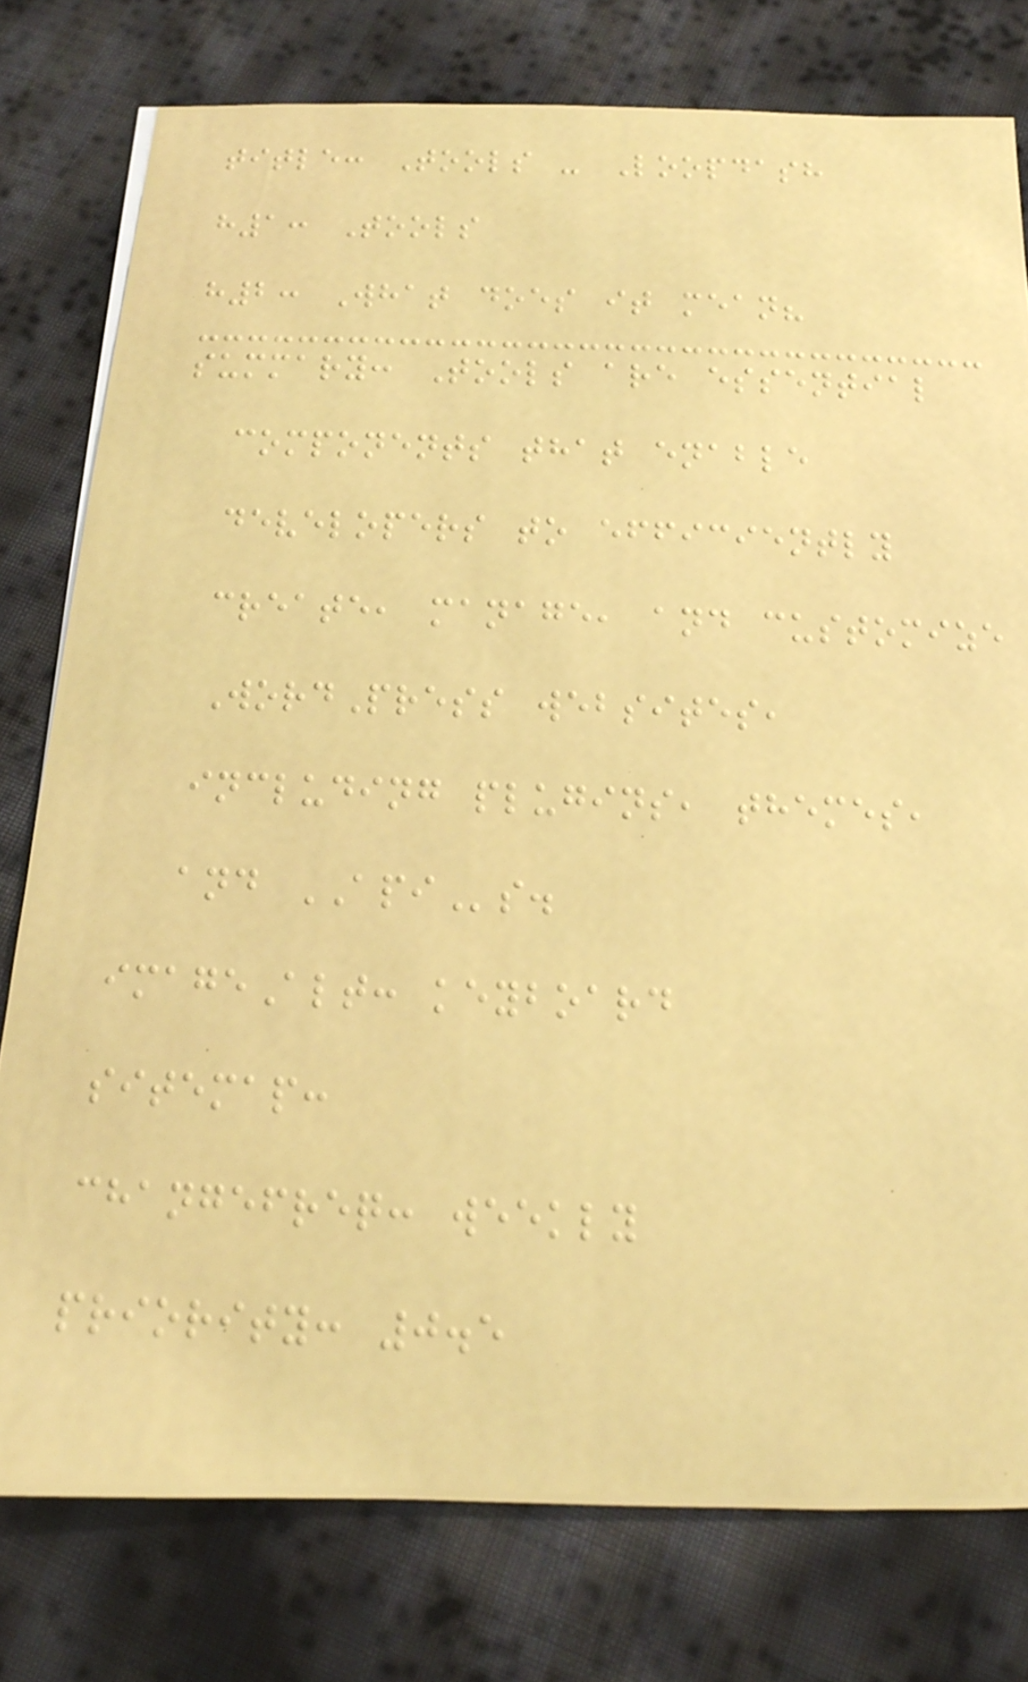title: Tools - Loopdash
h1: Tools
h2: What does it mean?
summary: Tools are essential
components that enable
developers to efficiently
create, manage, and customize
WordPress websites,
including plugins, themes,
and APIs.
imageAlt: keyboard
sitemap:
changefreq: weekly
priority: 0.5
